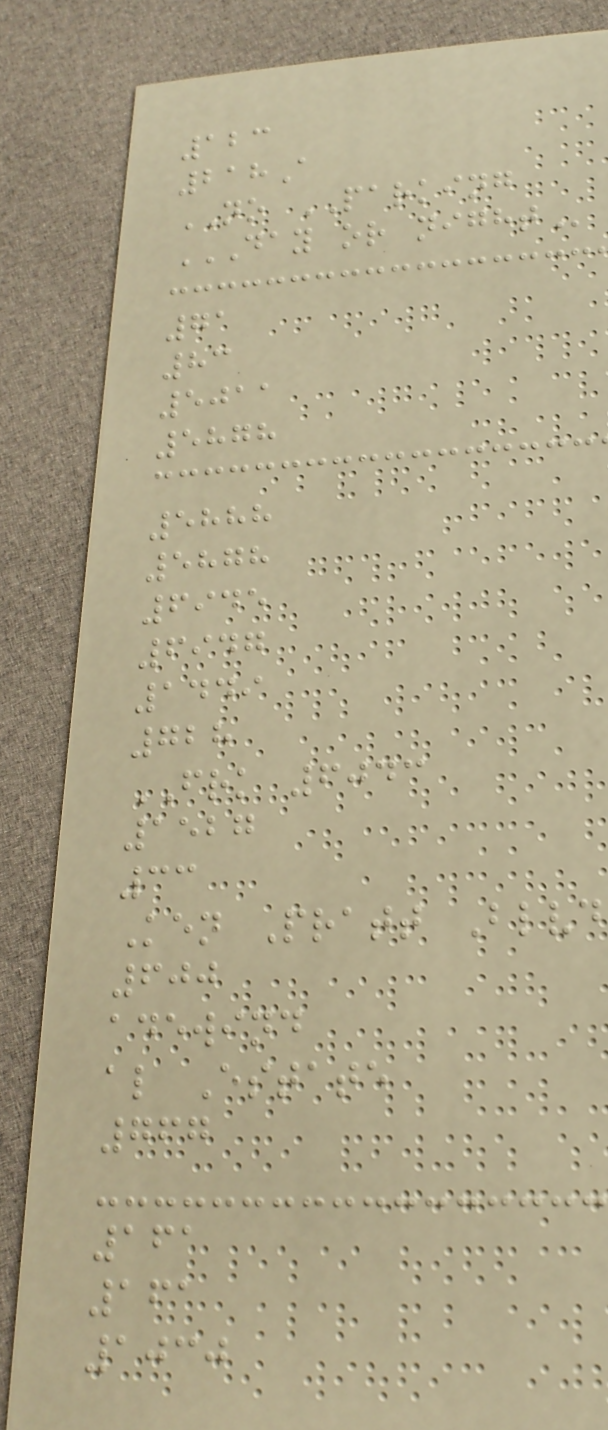123
218A
NO PARKING
DAY OR NIGHT
71
83
5011
5878
5888
5878
6945
6947
1449
728
FRK 6043
1527
33
Ken Pratt Blvd
600
adewind
al Estate
767
161
161
1030
